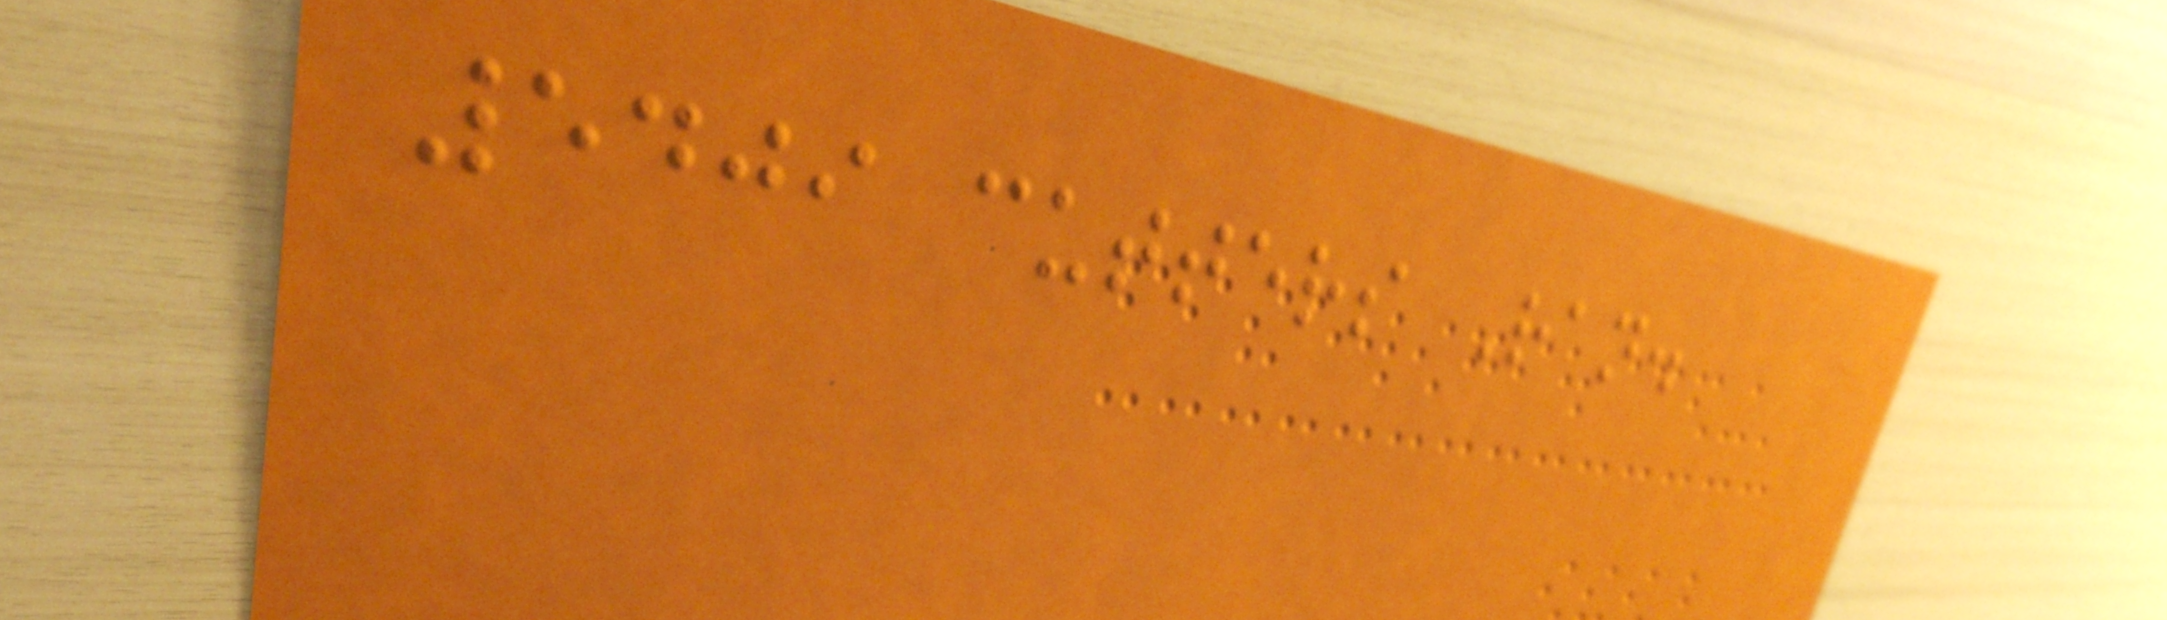5409 cutters Ran.
